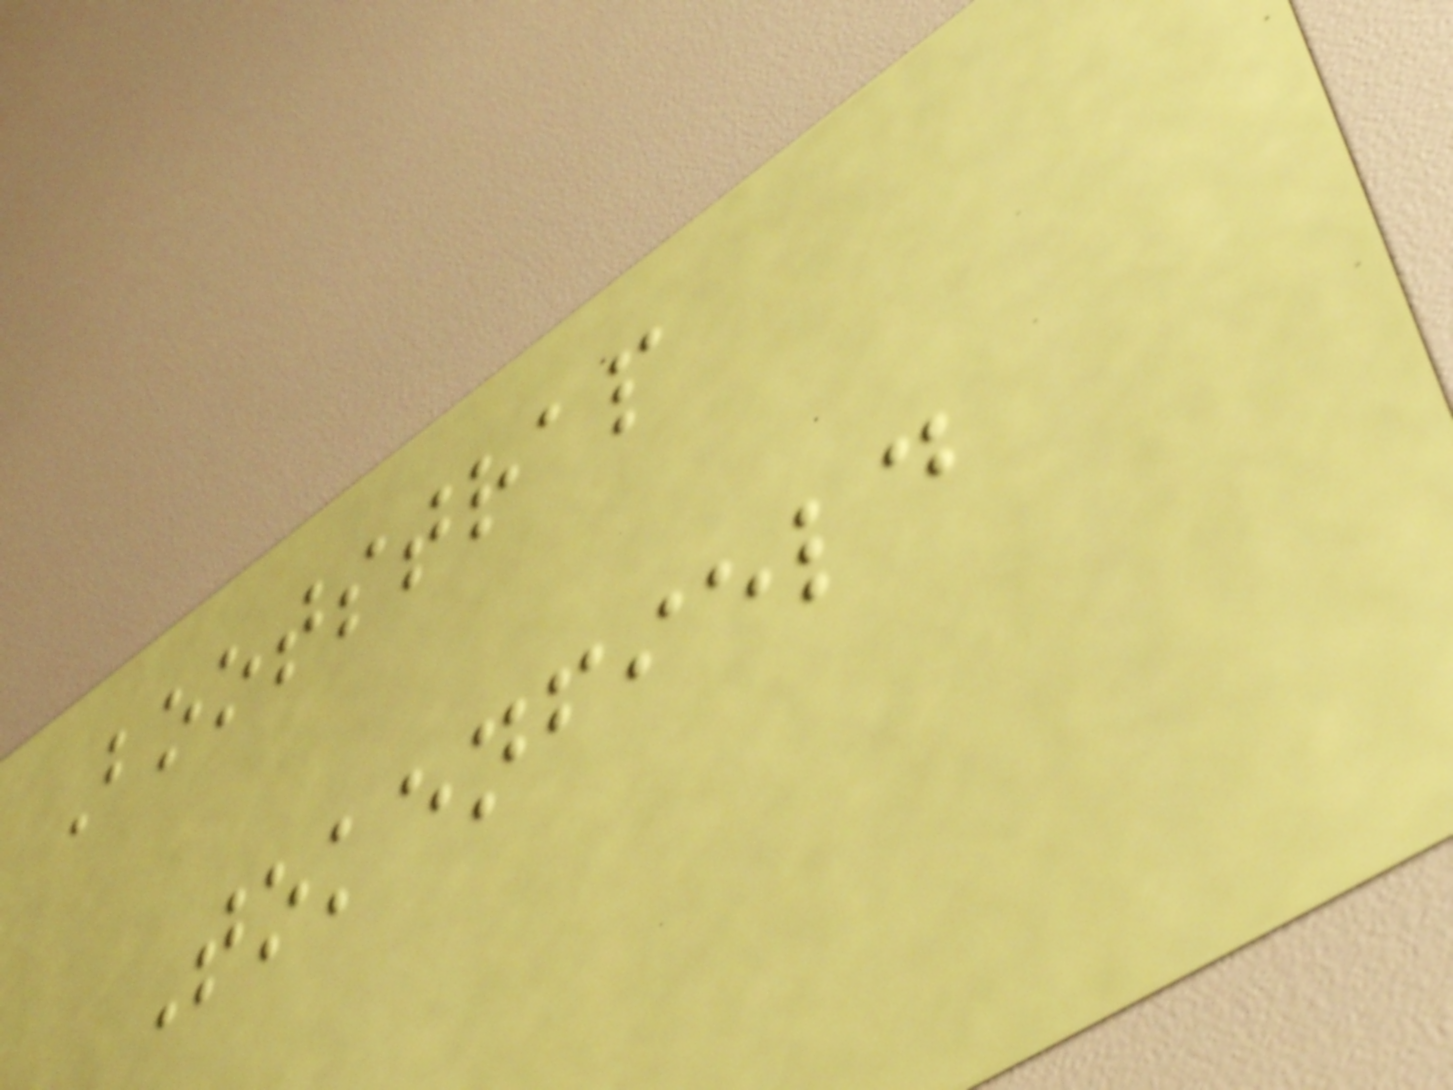Bootstrap
Tokenfield
